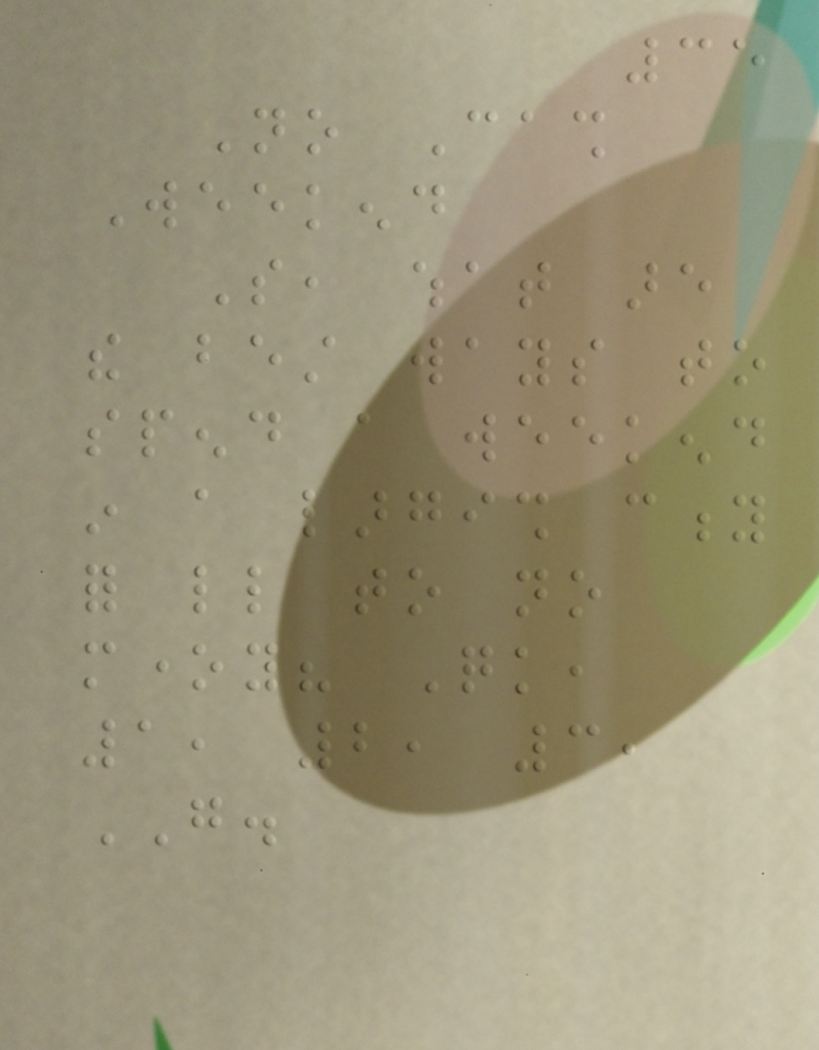35
No Cash
Weekend
So, what are
the best ways to
spend a weekend
in a largish city
for little to no
money? Quick,
1, 2, 3,
GO.
